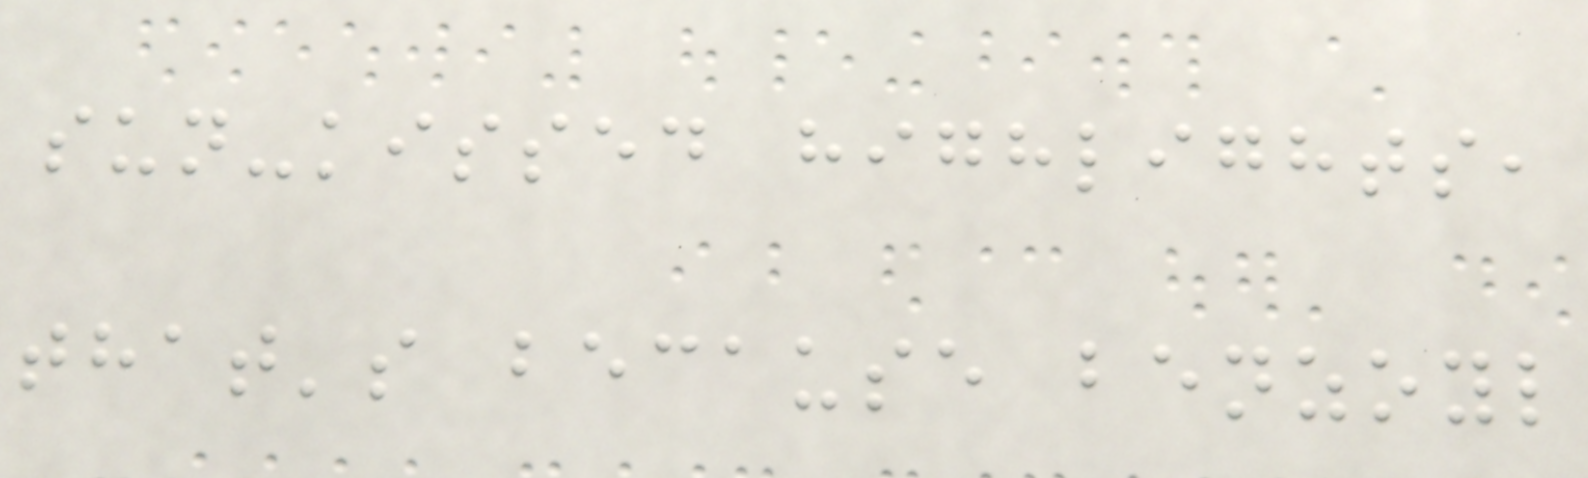sun-kissed highlights,
that's because benzoyl
